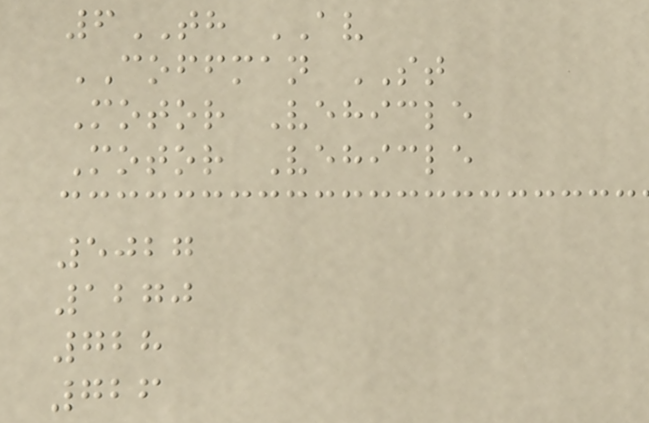6TH AV
COFFMAN ST
Motor Vehicle
Motor Vehicle
5027
1270
728
726
